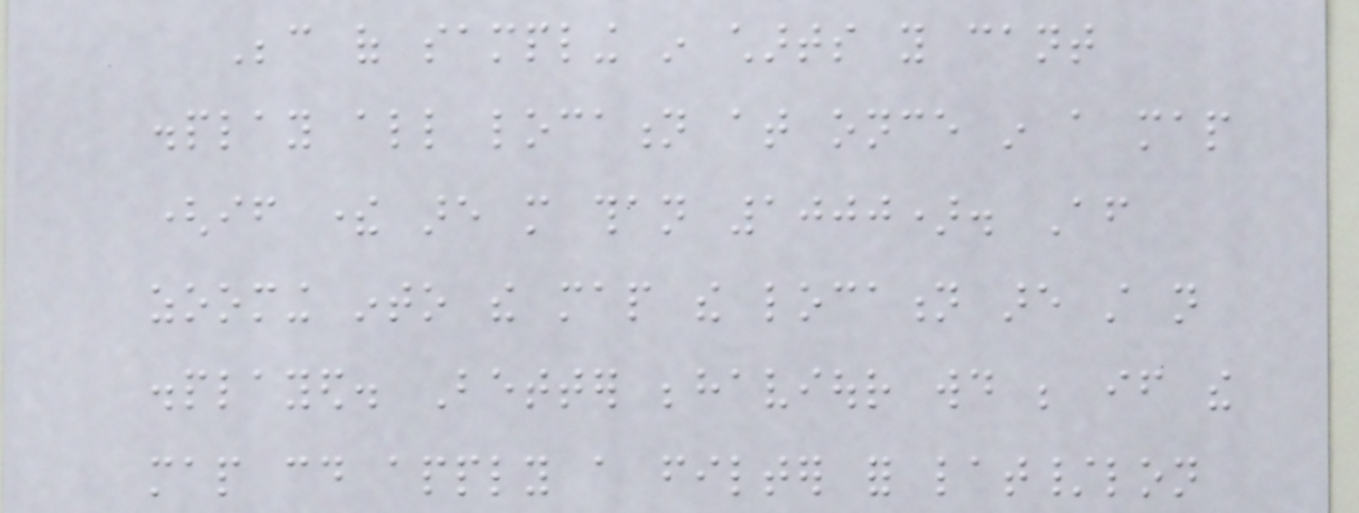Because of sampling in charts you cant
display all location at once in a map
(if there are more than 1000). After
zooming into the map the location are still not
displayed. Better behaviour would be if the
map could apply a filter for lat/lon
